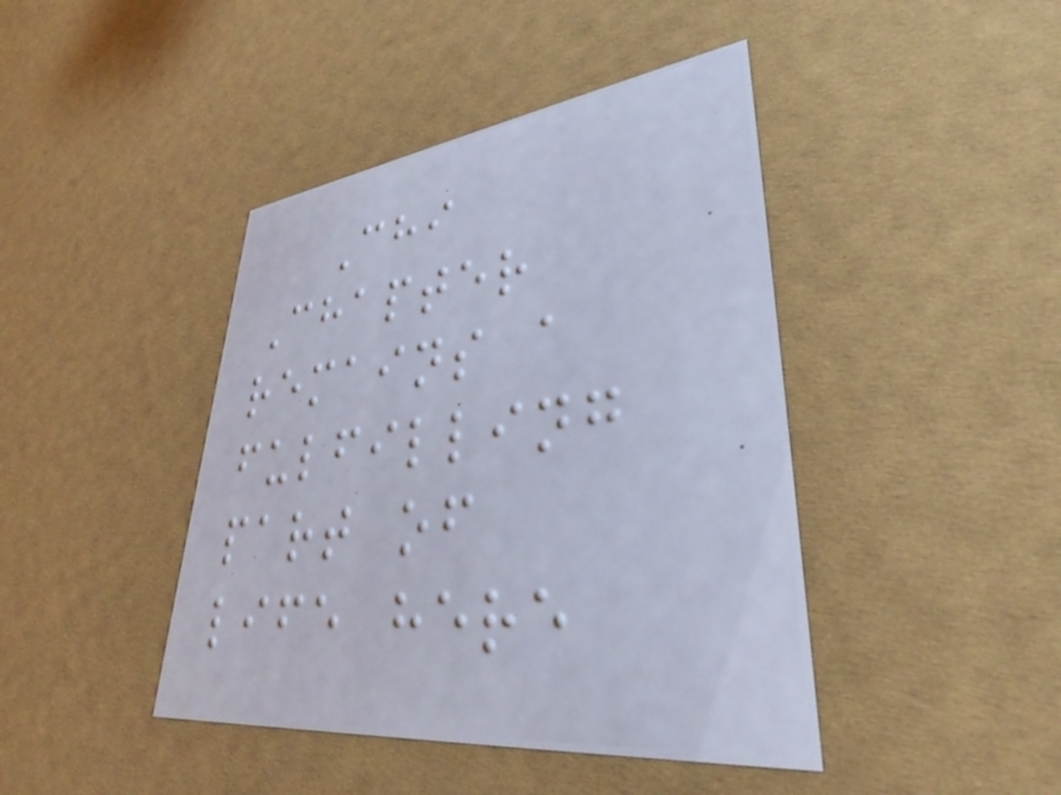Chi
Chapter
remains a
fulfilling
part of
life here
